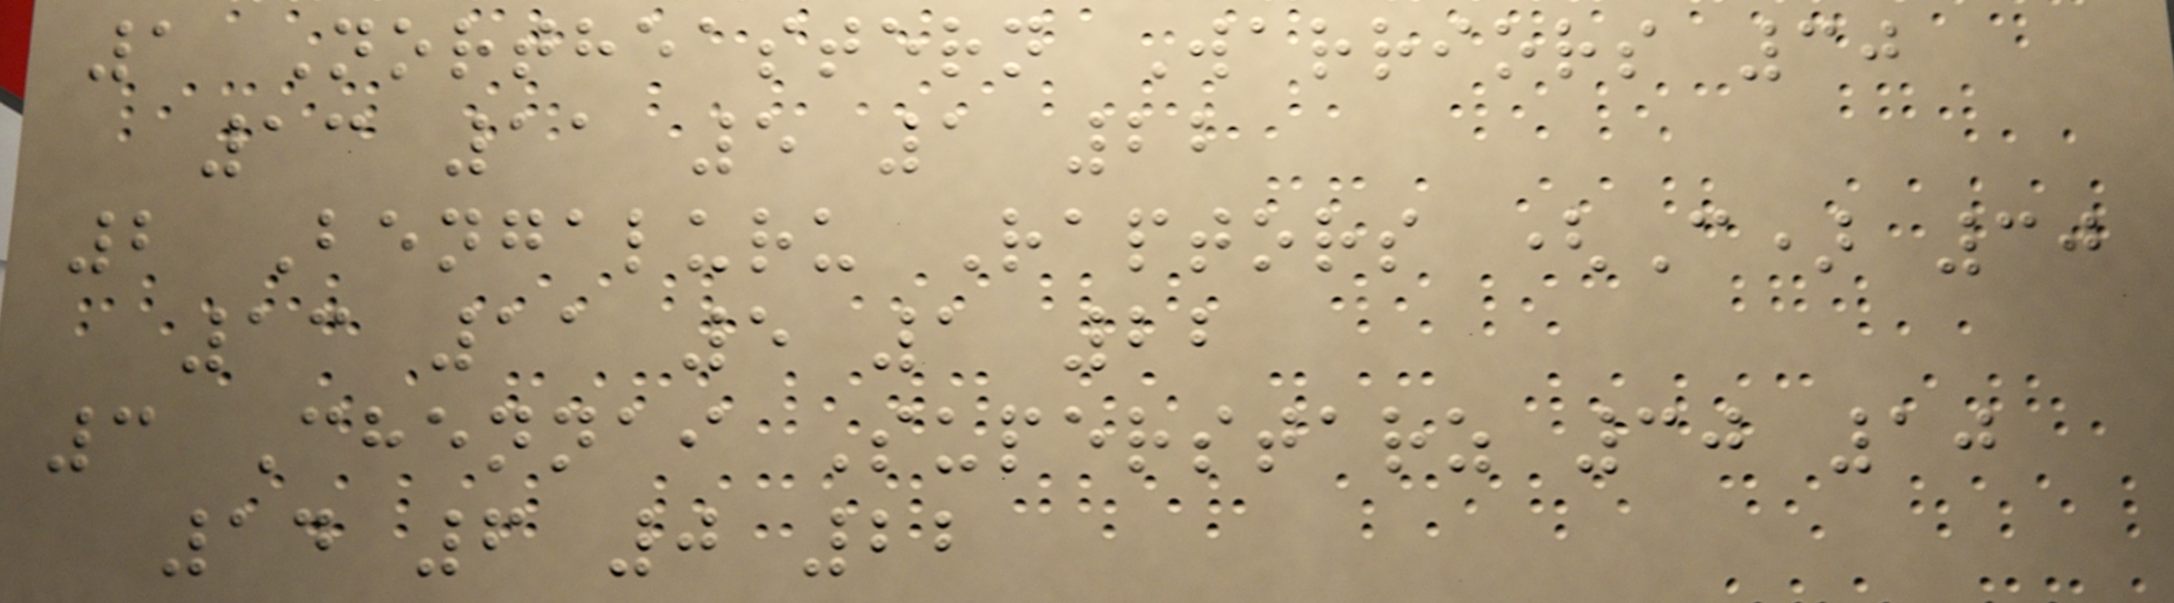1 Northeastern Warriors 30
13 11 5 1 22
2 Bengaluru Raptors (C) 30
13 11 5 1 22
3 Chennai Superstarz 30 10
14 6 0 22
